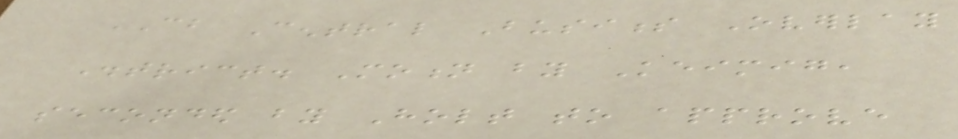CB Central Business Overlay
District. Motion by Keimig,
seconded by Holt to approve
